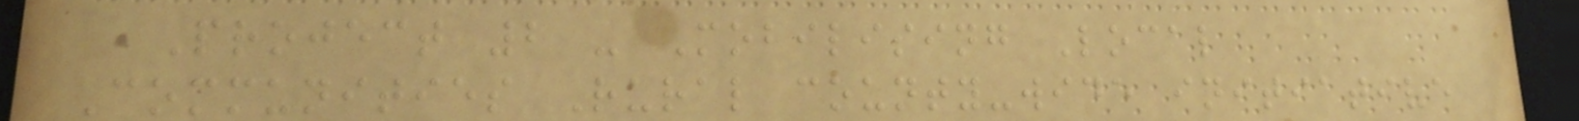Project 2 - Mobilising Local
Communities Rural county-wide initiative
